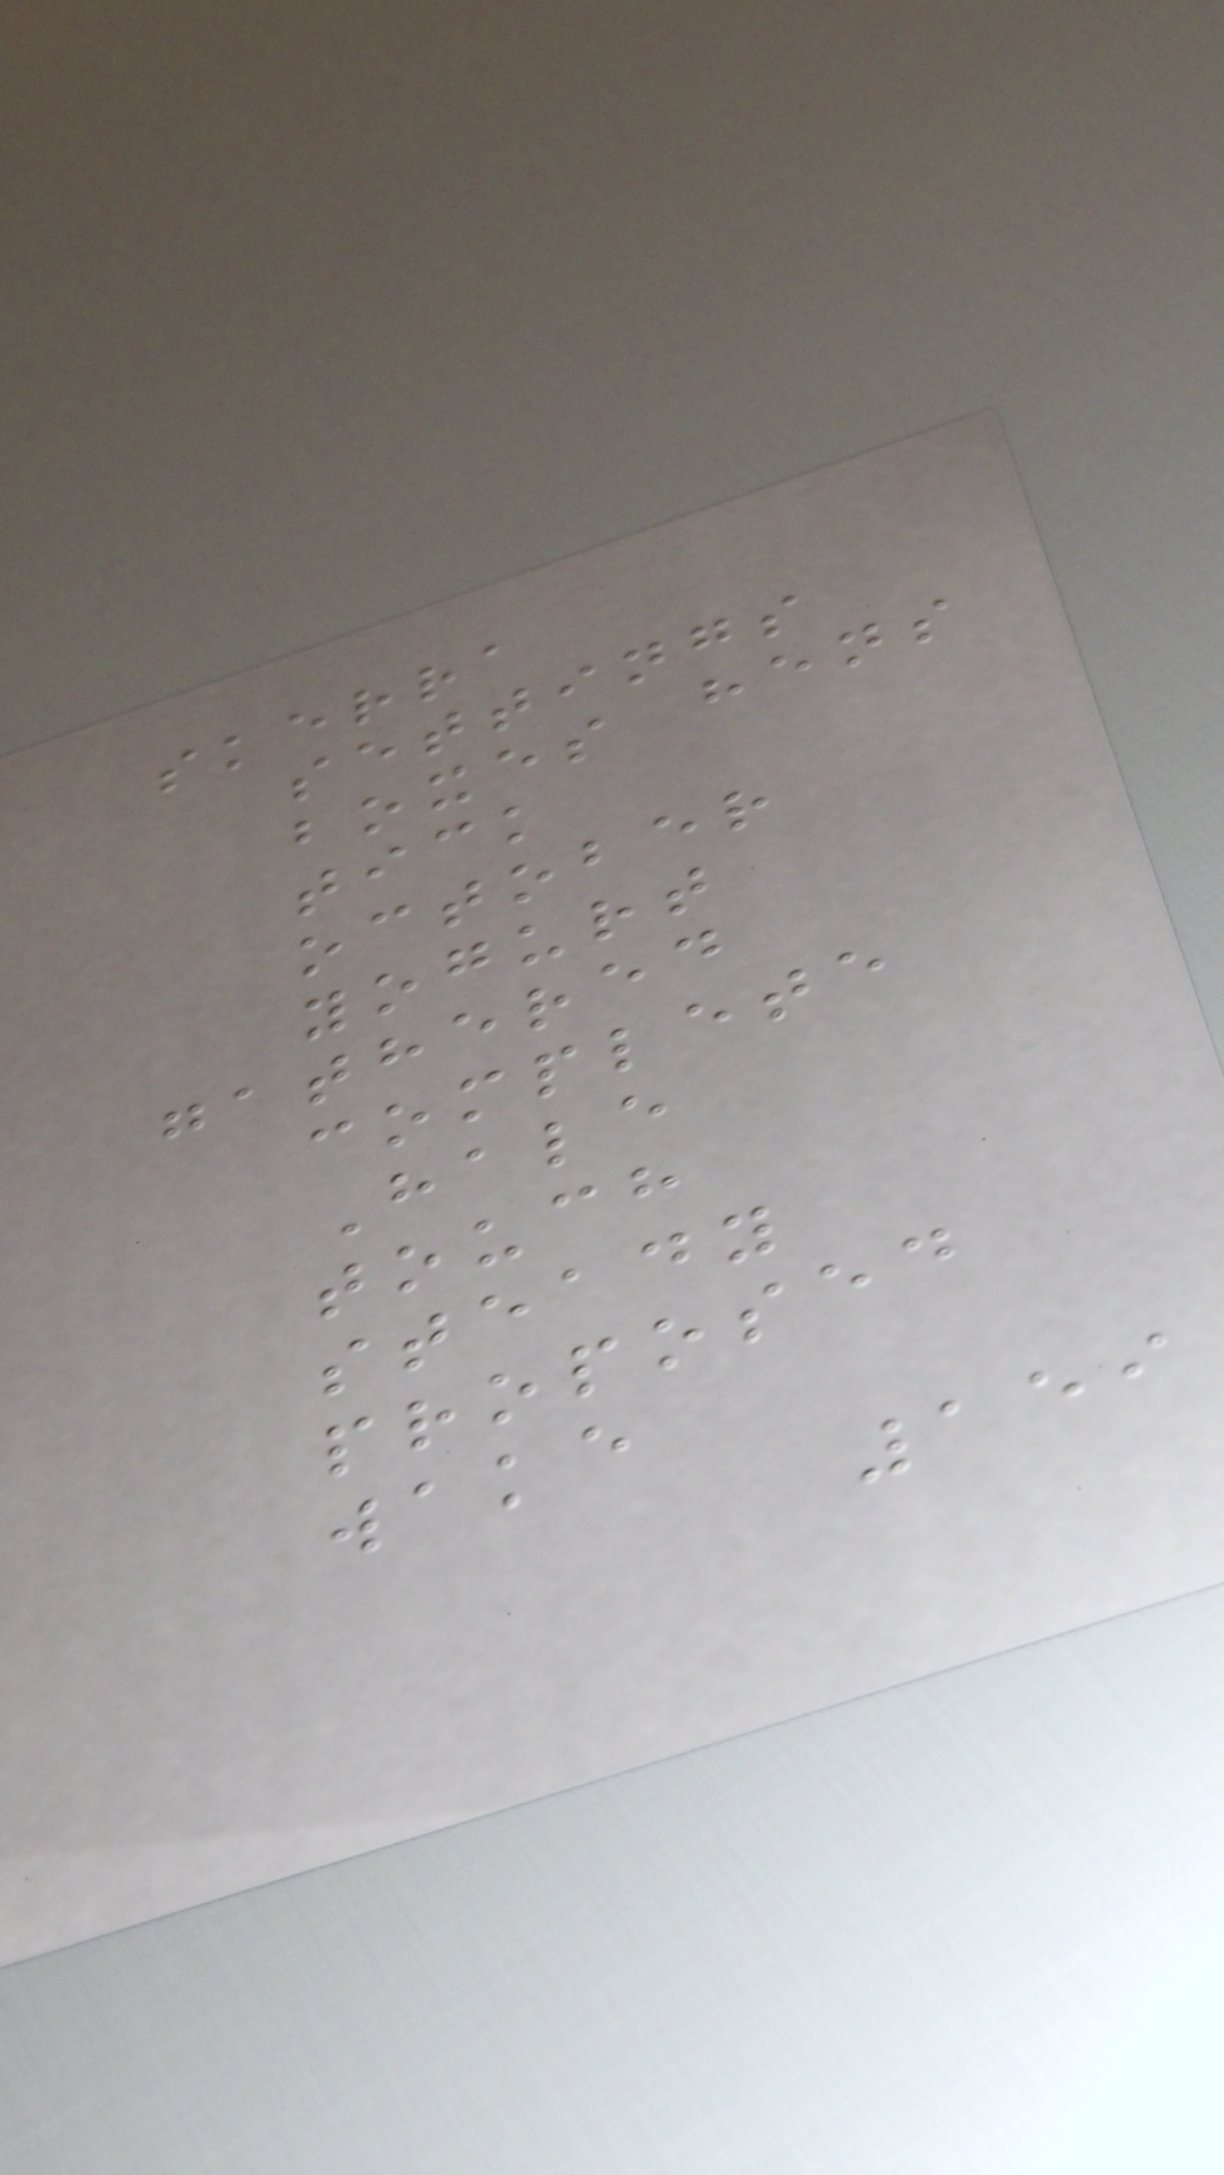skerra
settings
boxes hens
tick
october
yogurt
gathered
complete
Hale
touch
steady
proposed
wake
159
